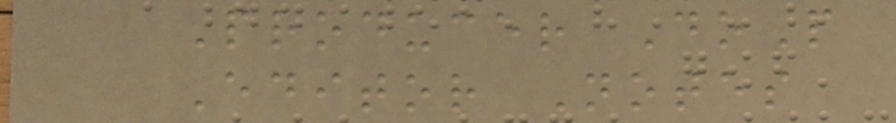Producer DoP
Editor Notes
